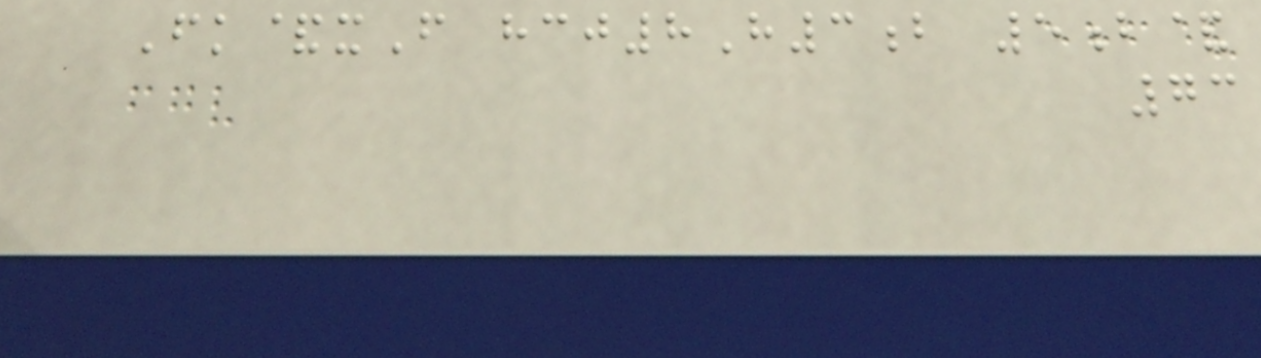Fk&xF hcj8H3b 5b&
73
